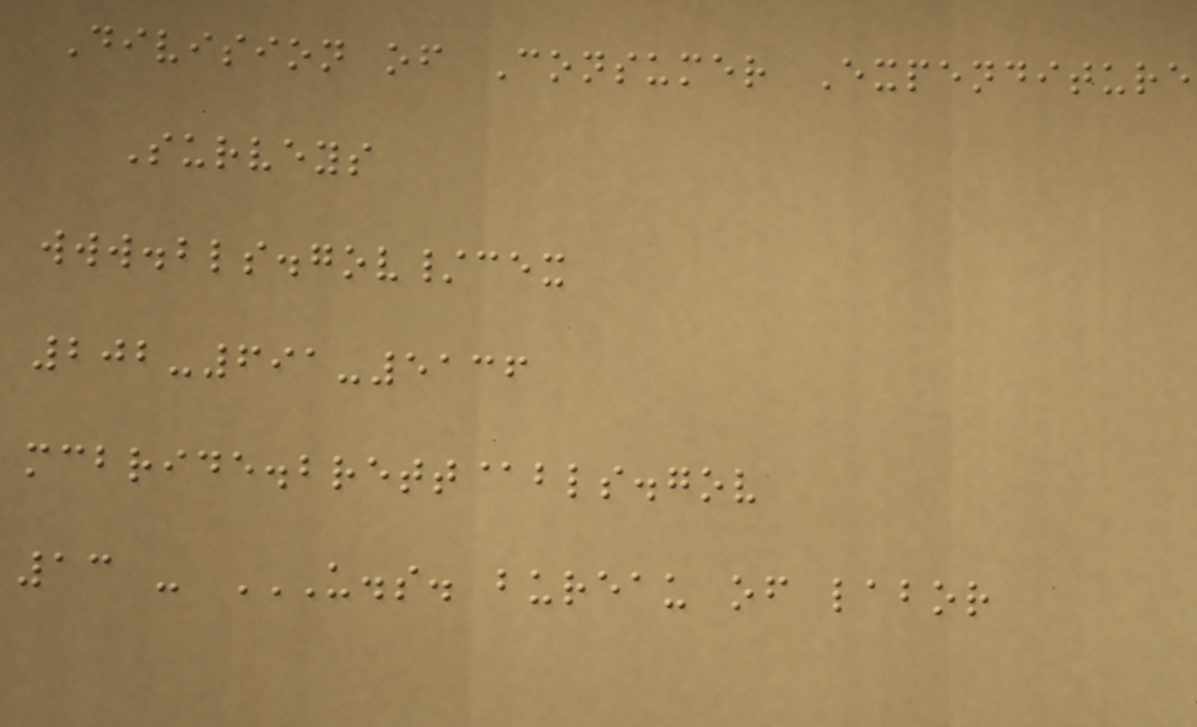Division of Consumer Expenditure
Surveys
www.bls.gov/cex
202-691-5136
mcbride.brett@bls.gov
13 - U.S. BUREAU OF LABOR
